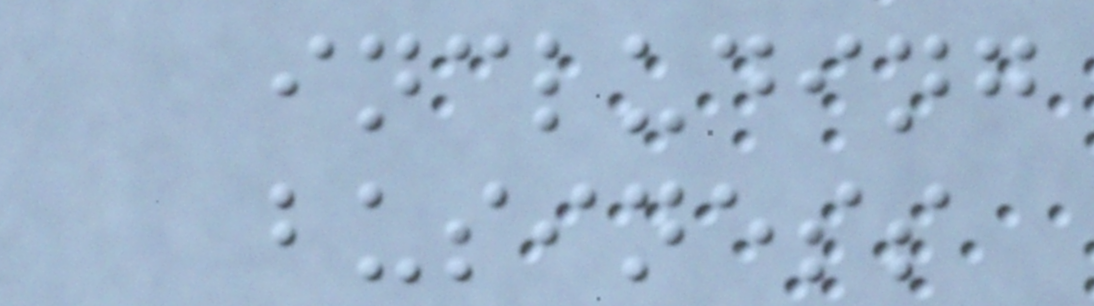including
business
